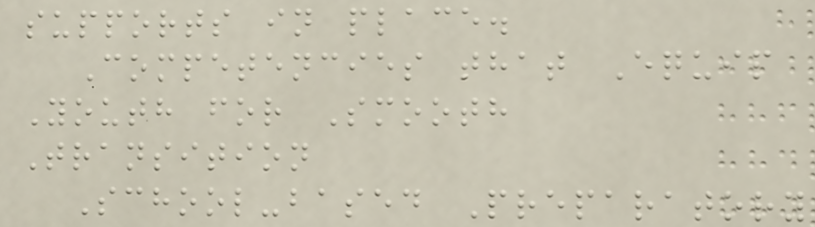supports in place.
Competencies that Equip
Youth for Smooth
Transition
School-based Preparatory
